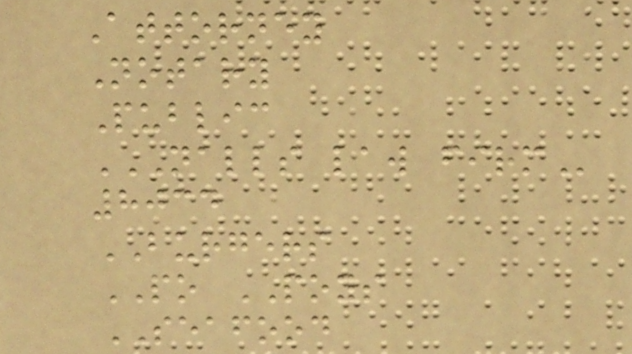Attorney
Notary
Public
NALLS LAW FIRM
8034
BURGERS
PO POYS
SEAFOOD
